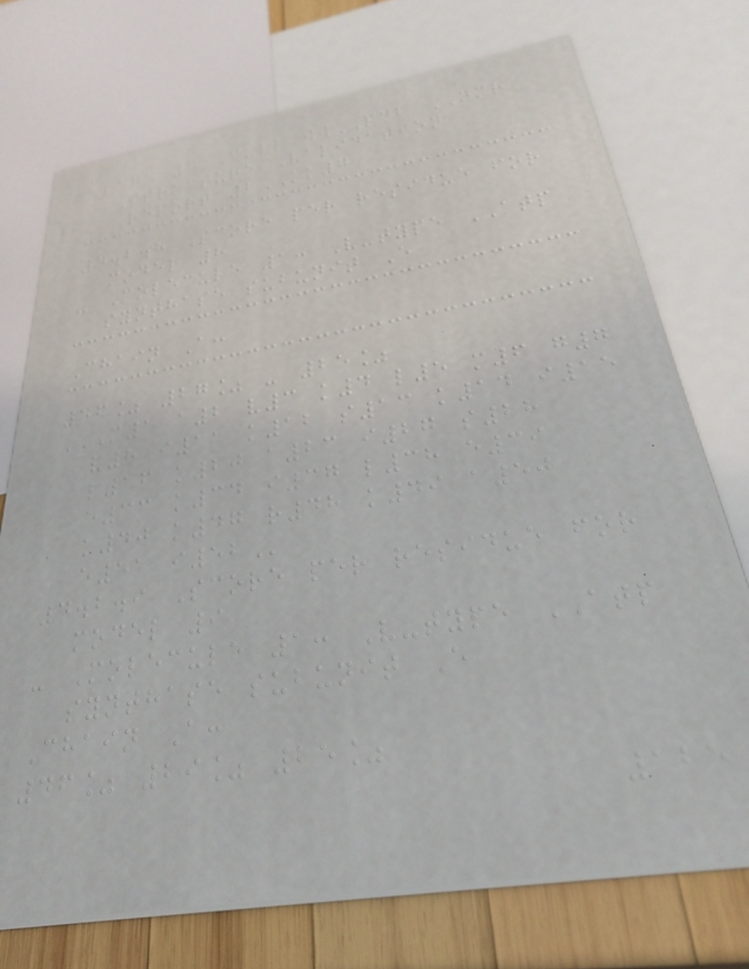Page 7 Full wwPDB NMR
Structure Validation
Report 2KK7
4.2.8 Score per residue for
model 8
- Molecule 1: V-type ATP
synthase subunit E
Chain A:
46% 27% - 25%
M1 A2 V3 K4 L5 M6 G7
V8 I11 K12 S13 K14 I15
L16 K20 A23 I27 S28
E33 K34 I37 L38 E39
K40 K47 R48 K49 A50
E51 I52
4.2.9 Score per residue for
model 9
- Molecule 1: V-type ATP
synthase subunit E
Chain A:
46% 29% 25%
125
